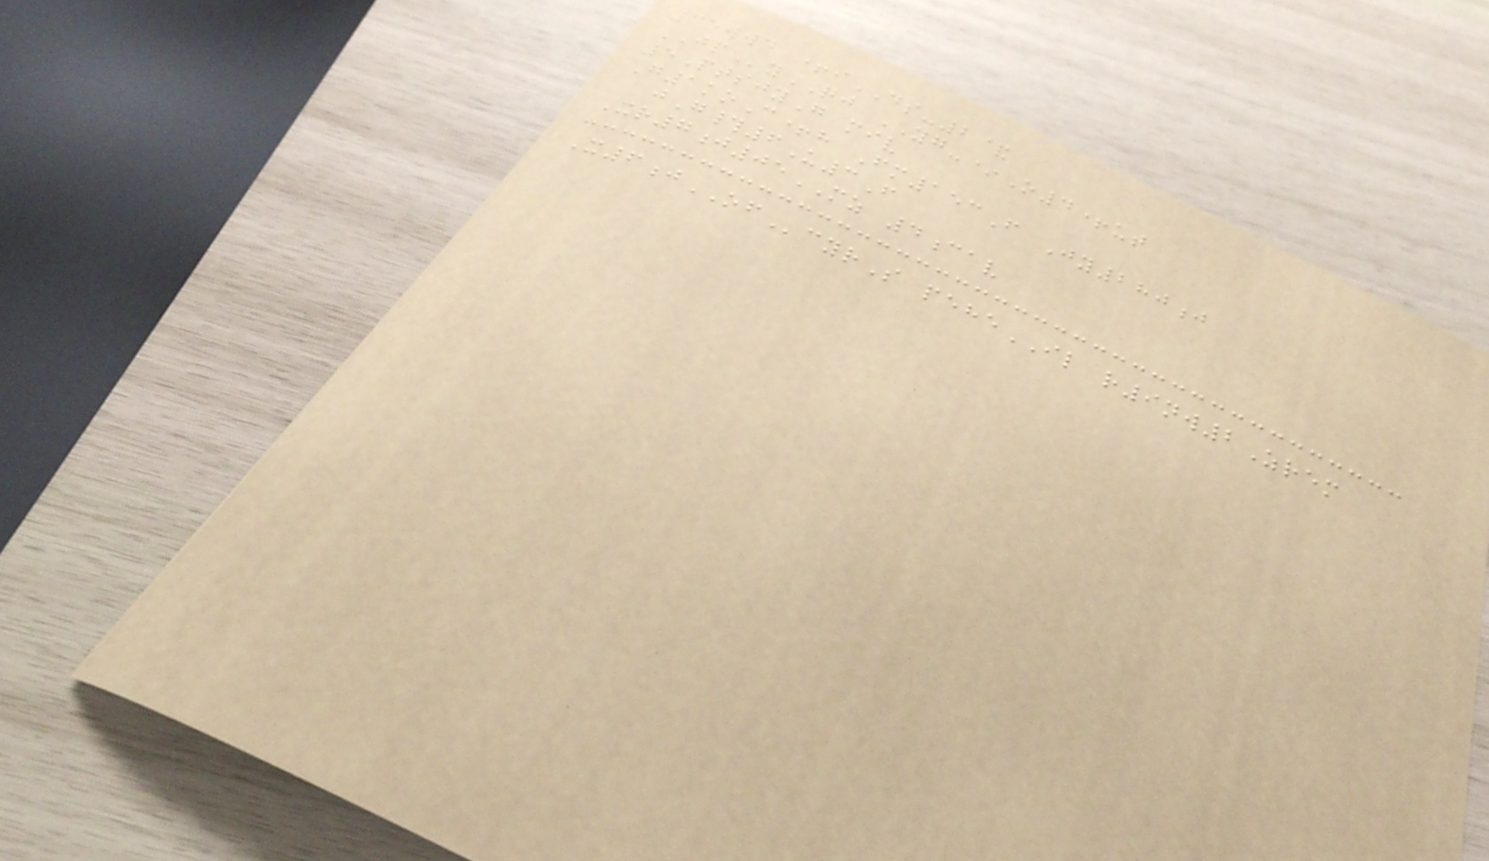35wwd +iDS-2&
JPyQJ YG-*O4+ut
5PtsjyG miv
G1koC+h Fm153F Jy280j
jG#6U3F
Xr7j05MZ 4cav
X6jOFcyrS peheIL r9nw2Zrem
